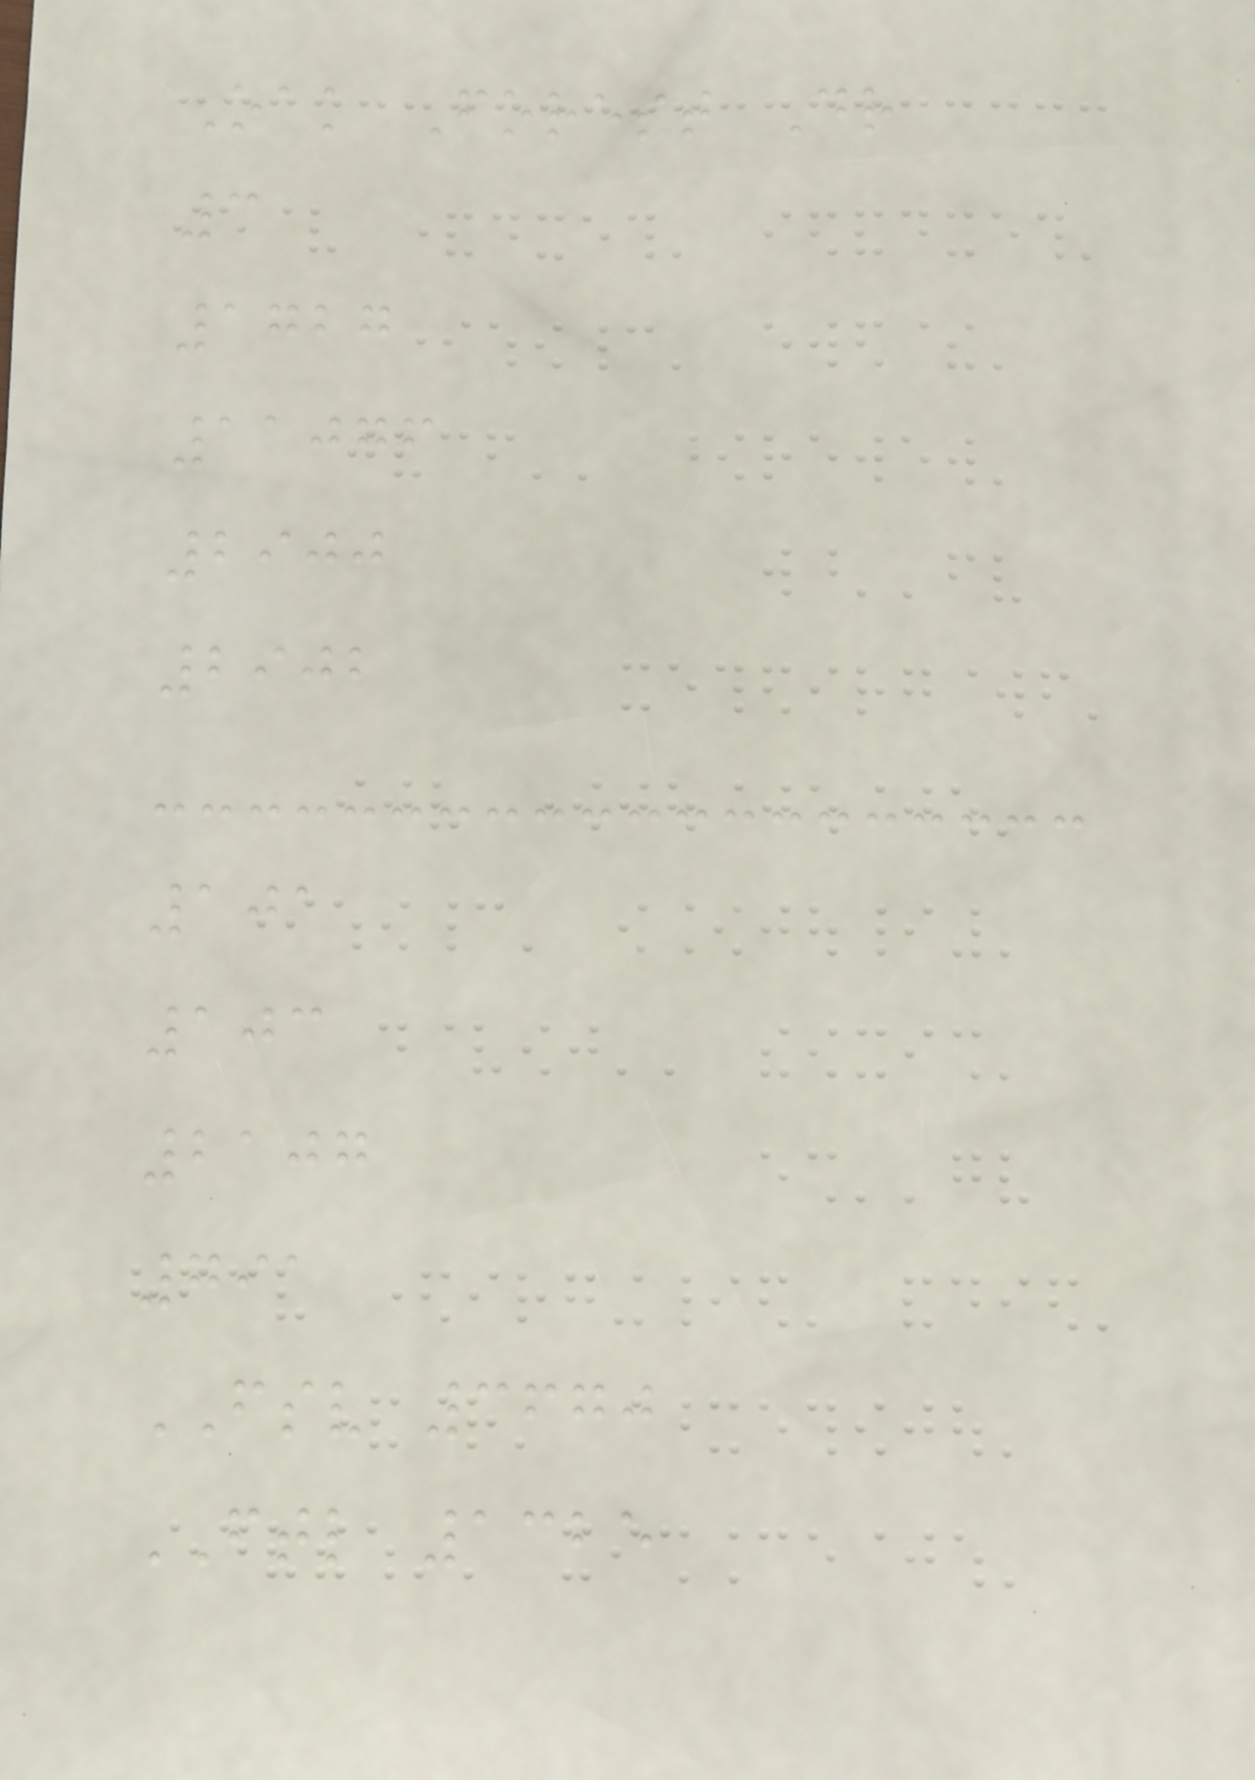Oak Forest Dr
3
1727
11076
2900
2902
101
103
2107
791
FSV 3670
FTL 1325
